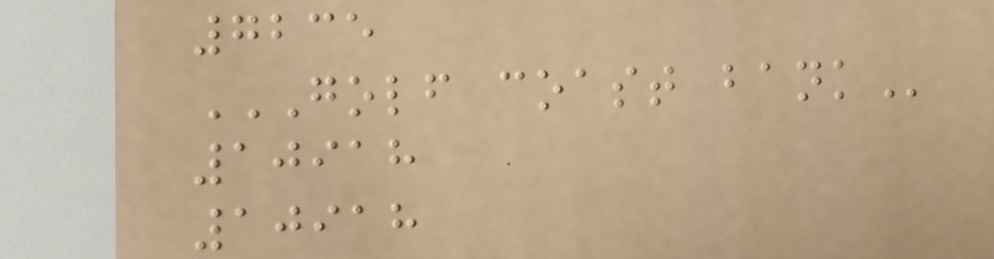7235
GOLF COAST BANK
10918
10918
